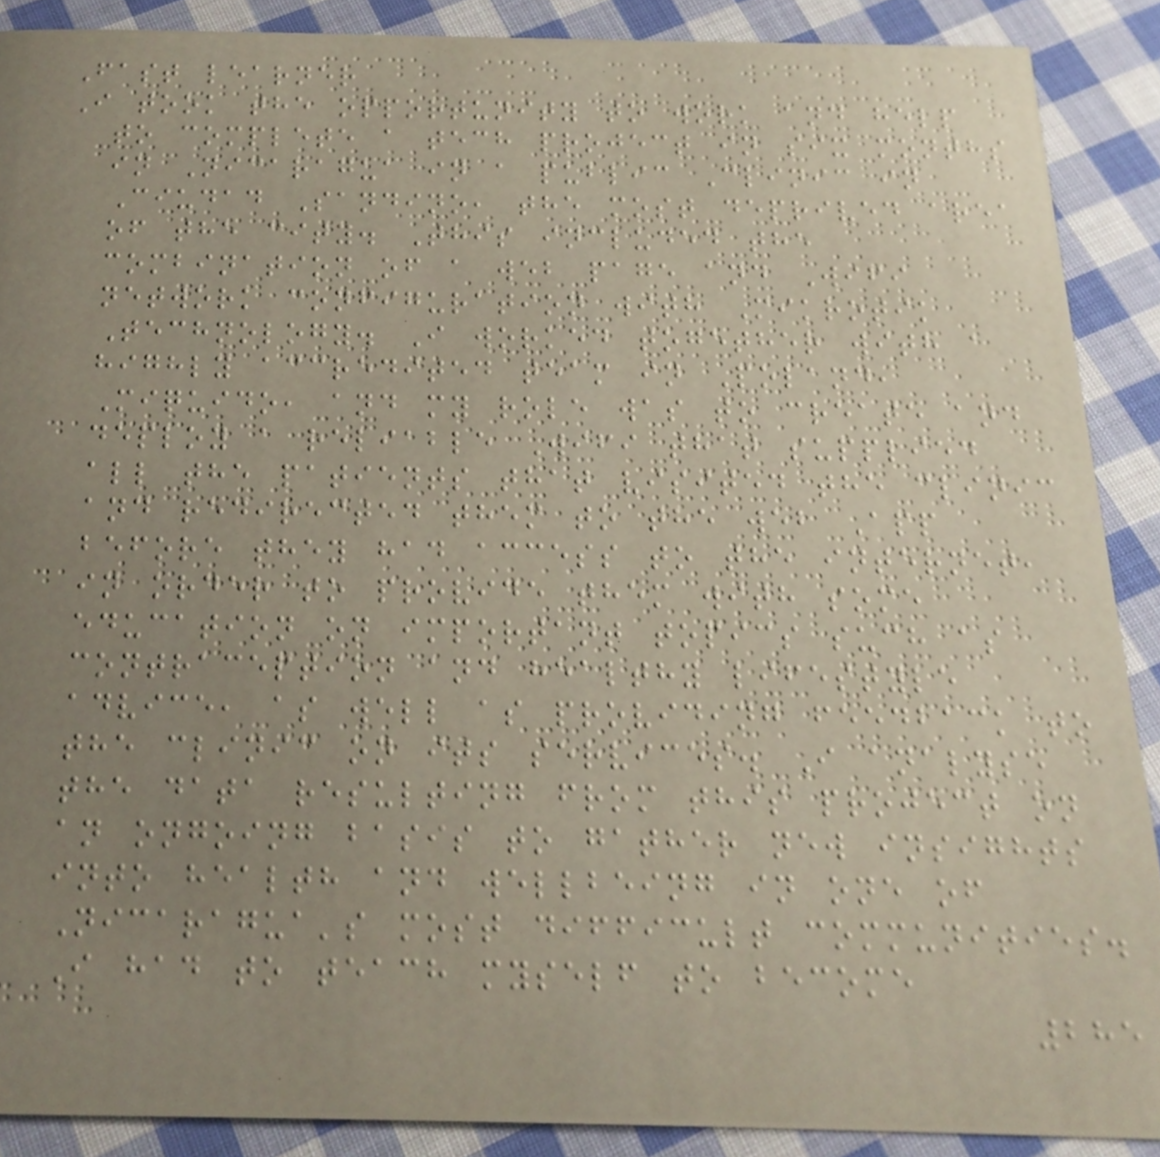Fast learner
I took the opportunity to work and help
to complete a tech project in six months
in Nicaragua in a public Clinic in
Ciudad Sandino, the most deprived area
of the city. This included the
combination of a web page and Wifi
network configuration with Mikrotik
Technology. I worked together with a
highly accredited team in Poland,
Miquido, and my role was to create and
deploy a reliable Wifi that supplied
all the patients that visited the clinic
and redirected them to the web App
before they had access to the internet,
in order to provide them with some
education on important topics such as
contraception and healthy lifestyle
advice, as well as providing feedback to
the clinic on its services. I analyse
the data resulting from this project on
an ongoing basis to gather new insights
into health and wellbeing in one of
Nicaragua's most difficult communities.
I had to teach myself to become
285
